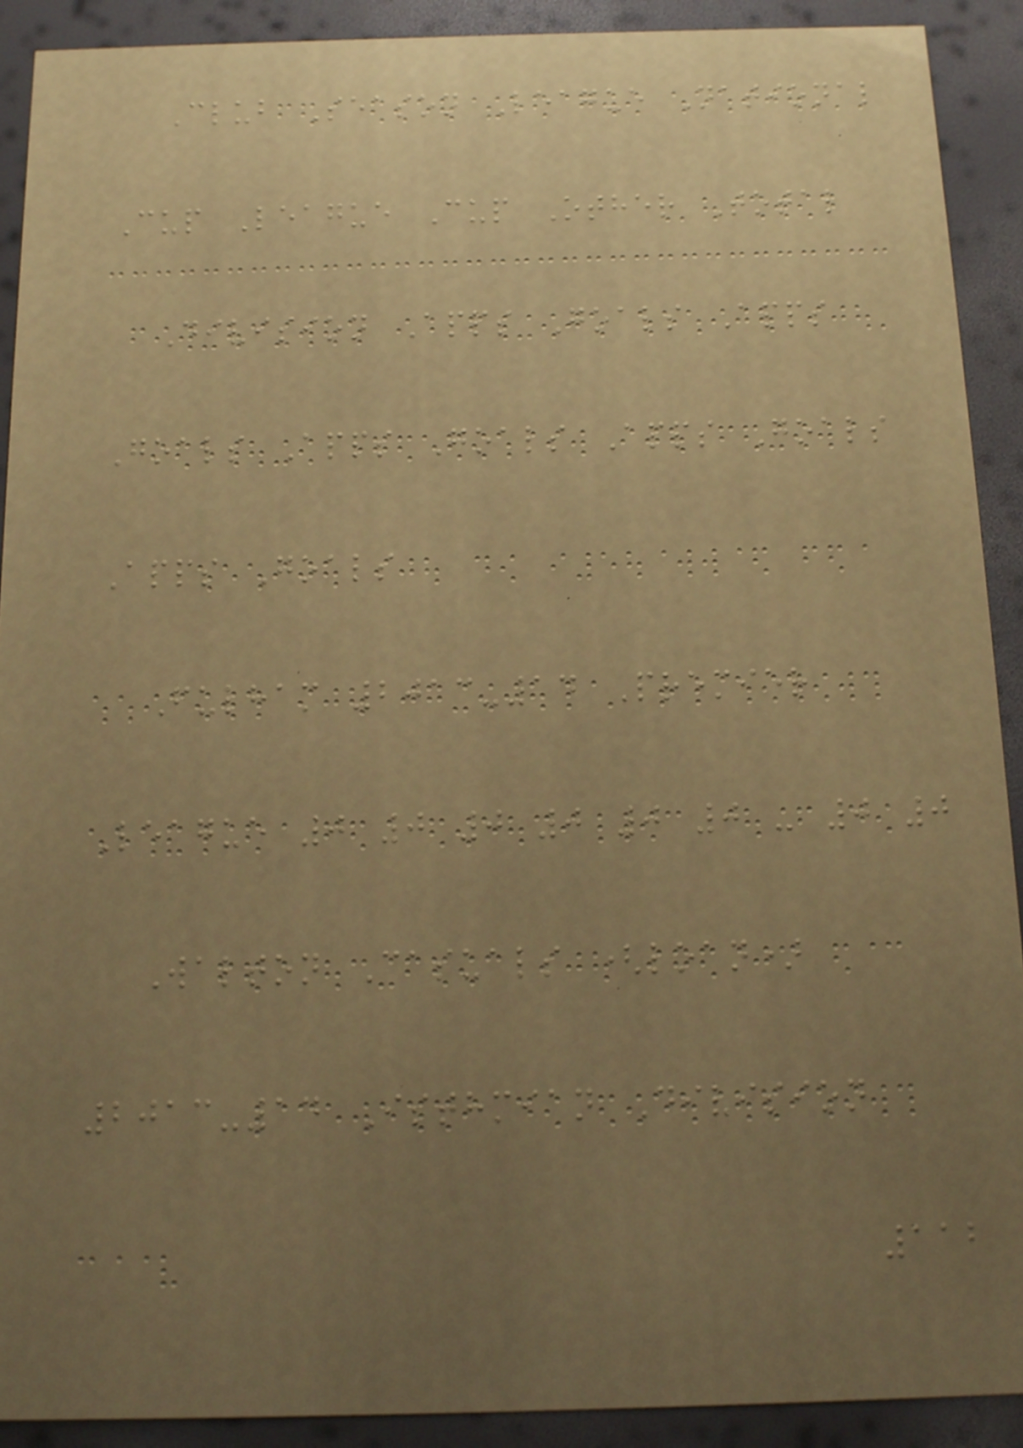Club Season League National
Cup League Cup Other Total
Division Apps Goals Apps
Goals Apps Goals Apps Goals
Apps Goals
Fulham 2013-14 Premier
League 0 0 0 0 0 0 - 0 0
Walton Casuals (loan)
2013-14 Isthmian Division
112
